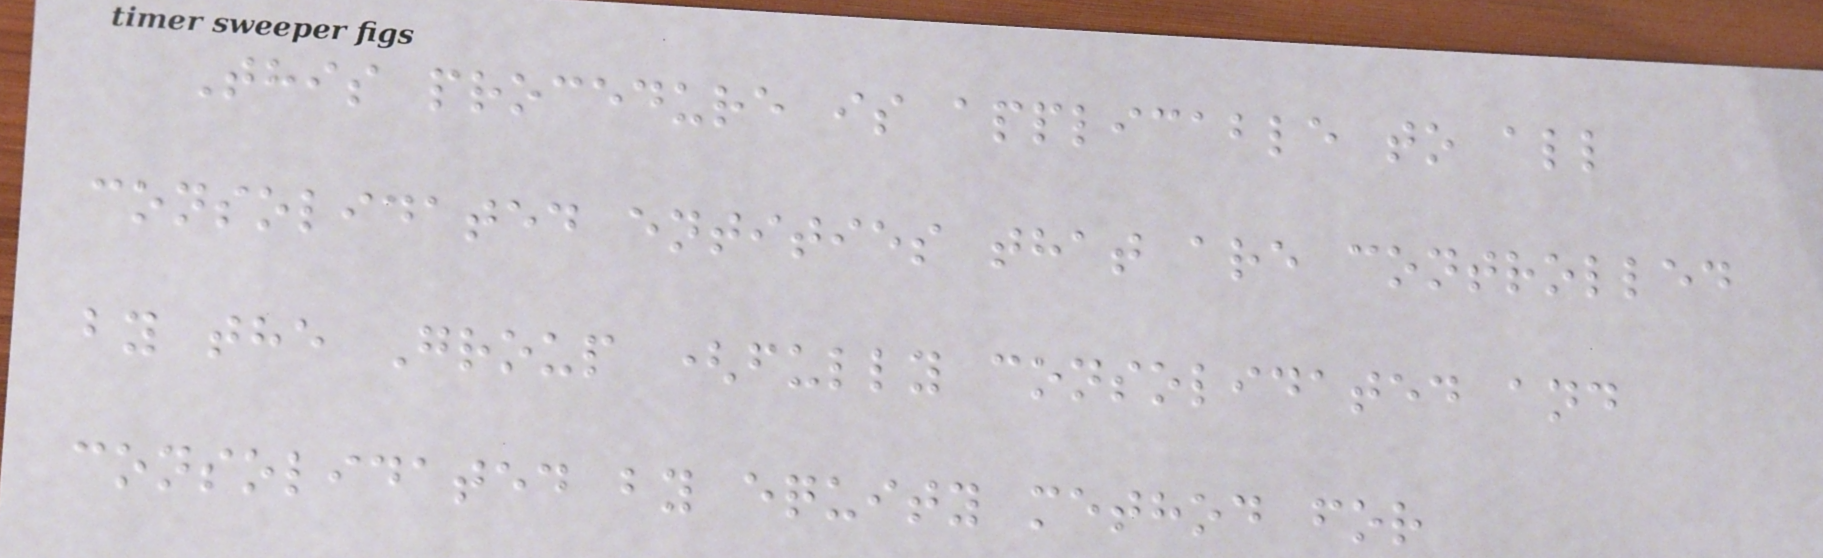This procedure is applicable to all
consolidated entities that are controlled
by the Group (fully consolidated and
consolidated by equity method for
